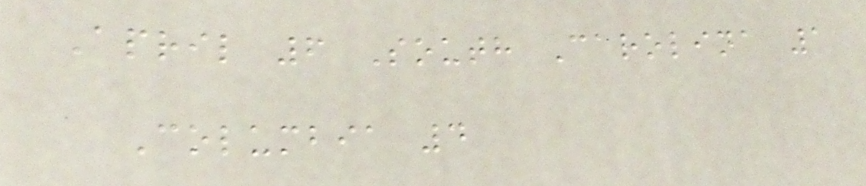April 6 South Carolina 1
Columbia 4
